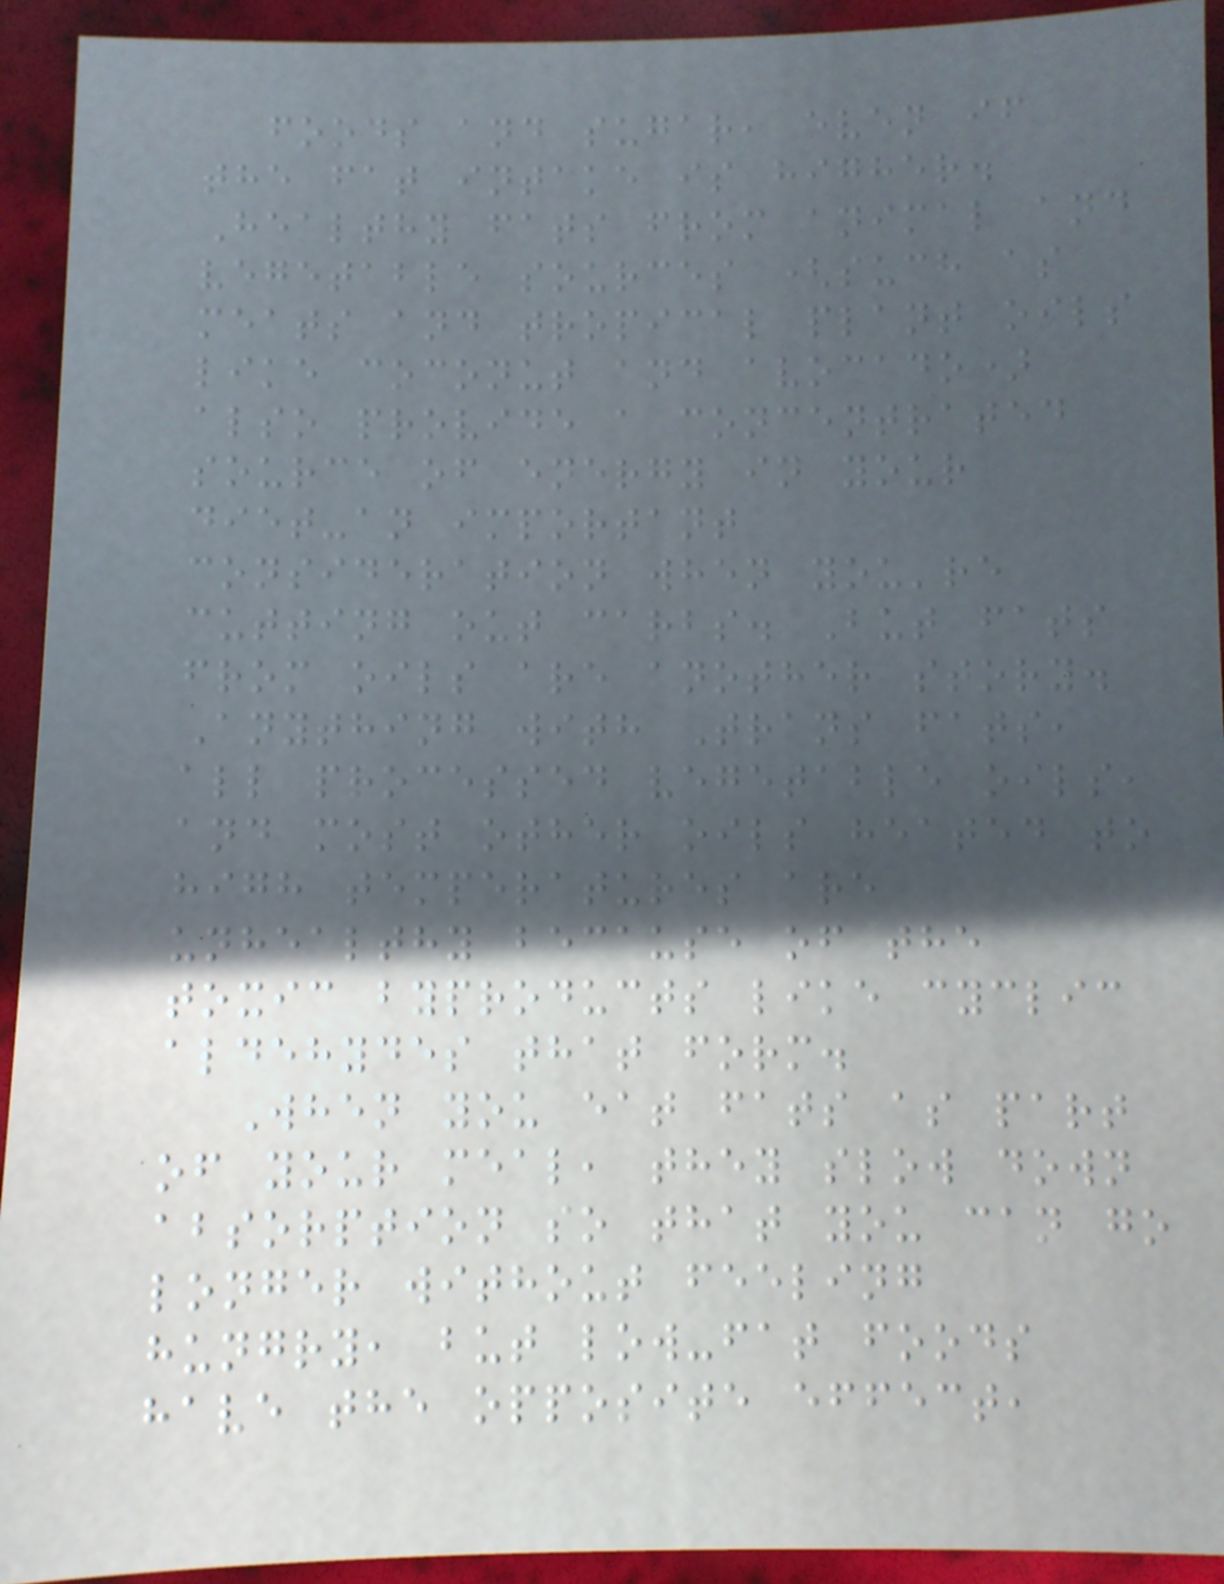foods and sugar, even if
the fat intake is higher.
Healthy fats from animal and
vegetable sources (such as
meats and tropical plant oils
like coconut and avocado)
also provide a concentrated
source of energy in your
diet-an important
consideration when you're
cutting out carbs. But fats
from oils are another story.
Anything with Trans fats,
all processed vegetable oils,
and most other oils heated to
high temperatures are
unhealthy because of the
toxic byproducts like cyclic
aldehydes that form.
When you eat fats as part
of your meal, they slow down
absorption so that you can go
longer without feeling
hungry, but low-fat foods
have the opposite effect,
